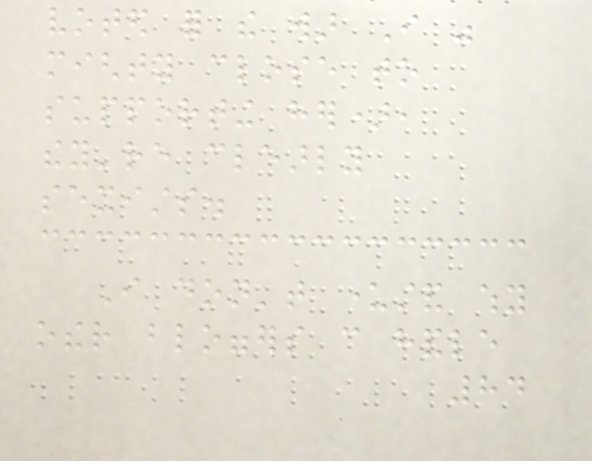voted for the war I was
mighty close to
supporting her),
they're clearly
sexists.
I don't understand why
other bloggers can handle
84
